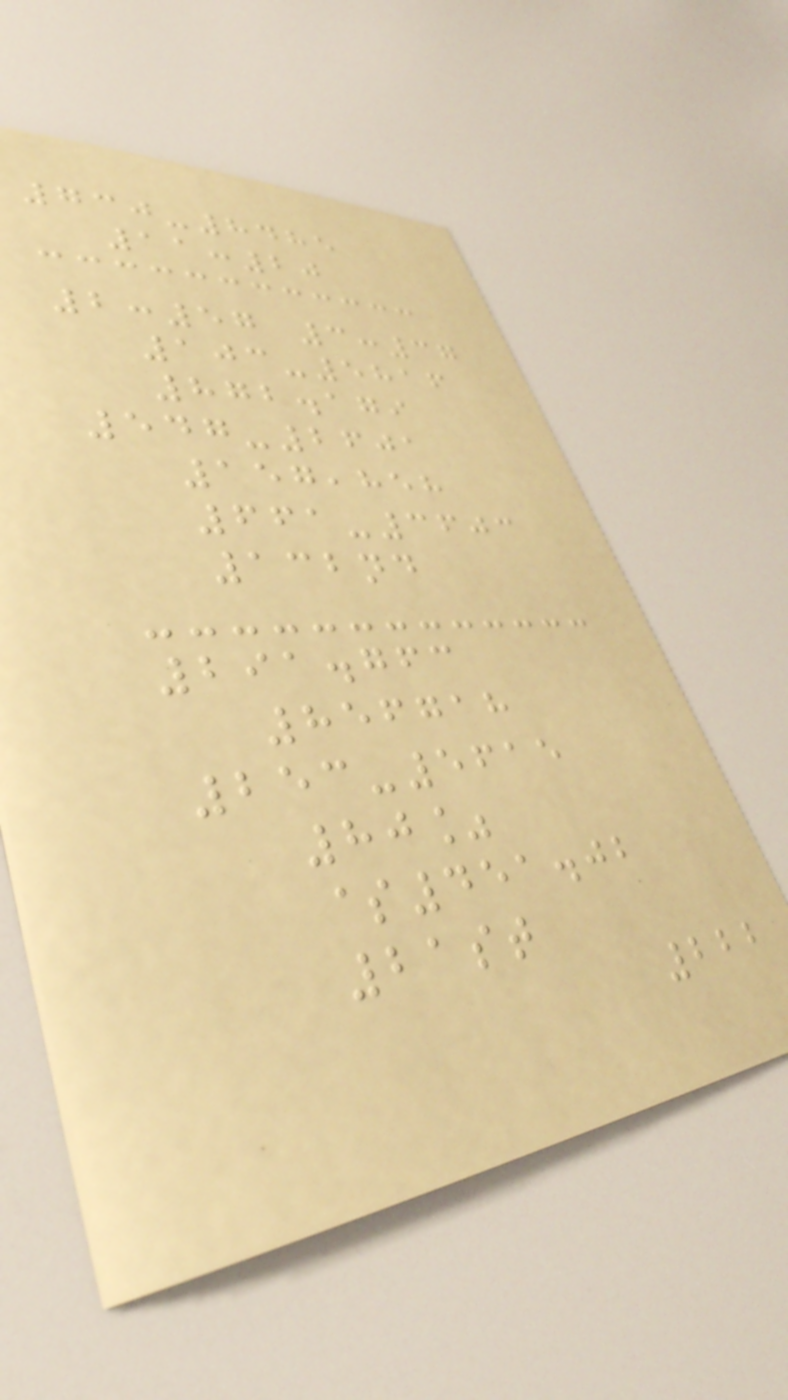730-8485
11:20
2:57 3:37
103-5816
872.179
547-2601
157,858
661-3603
132nd
291.763
856718
253-5615
80%
$451.02
21st
222
